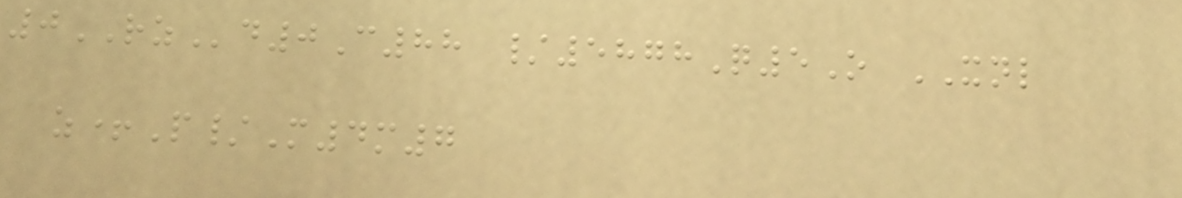0RZd0C88 /5878Q5O XNL
z+P/M4m7
